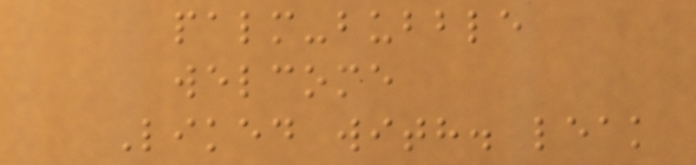palm-bubble
welcome
Liked with. leak
